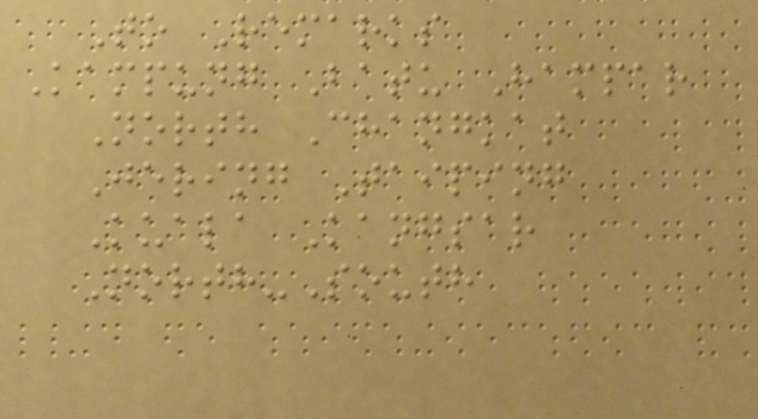To Remarks
Kampung Batu Hampar
North Changkat
Jering Taiping
Kuala Kangsar
North-South
